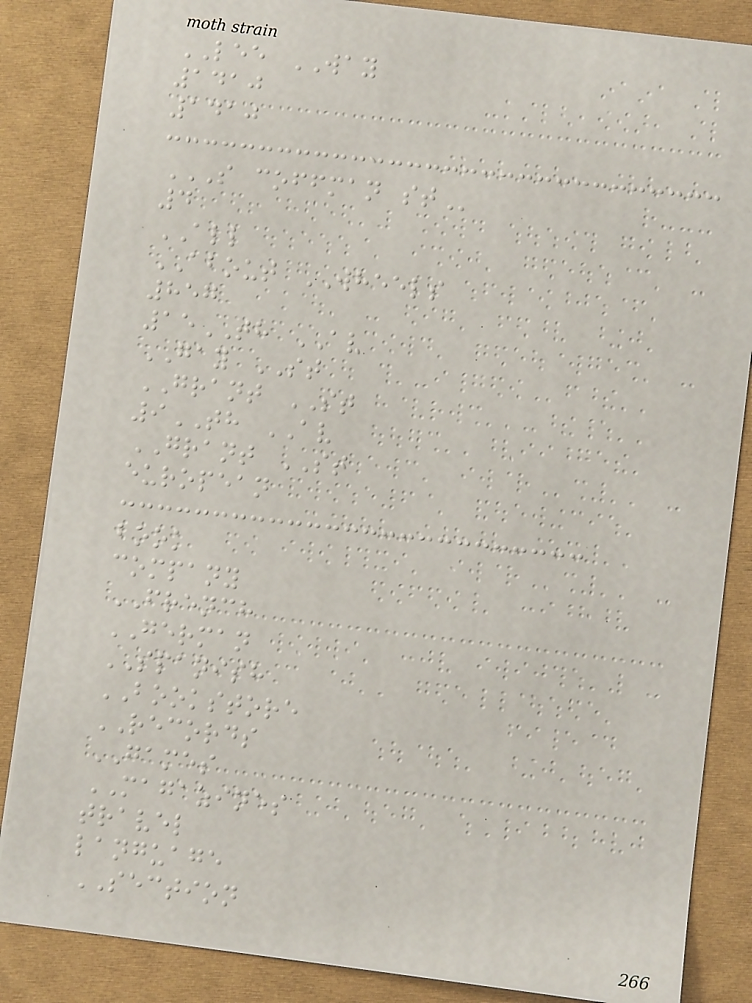LEE WAY
1410
1410
S COFFMAN ST
4
ALL
ABOUT WHEELS
857
15TH AV
GAY ST
GRANT ST
9TH AV
GRANT ST
european
book
company
FRENCH
GERMAN
SPANISH
BOOKSTORE
RECORDS
GAMES
MAGAZINES
travel
language
SECTION
